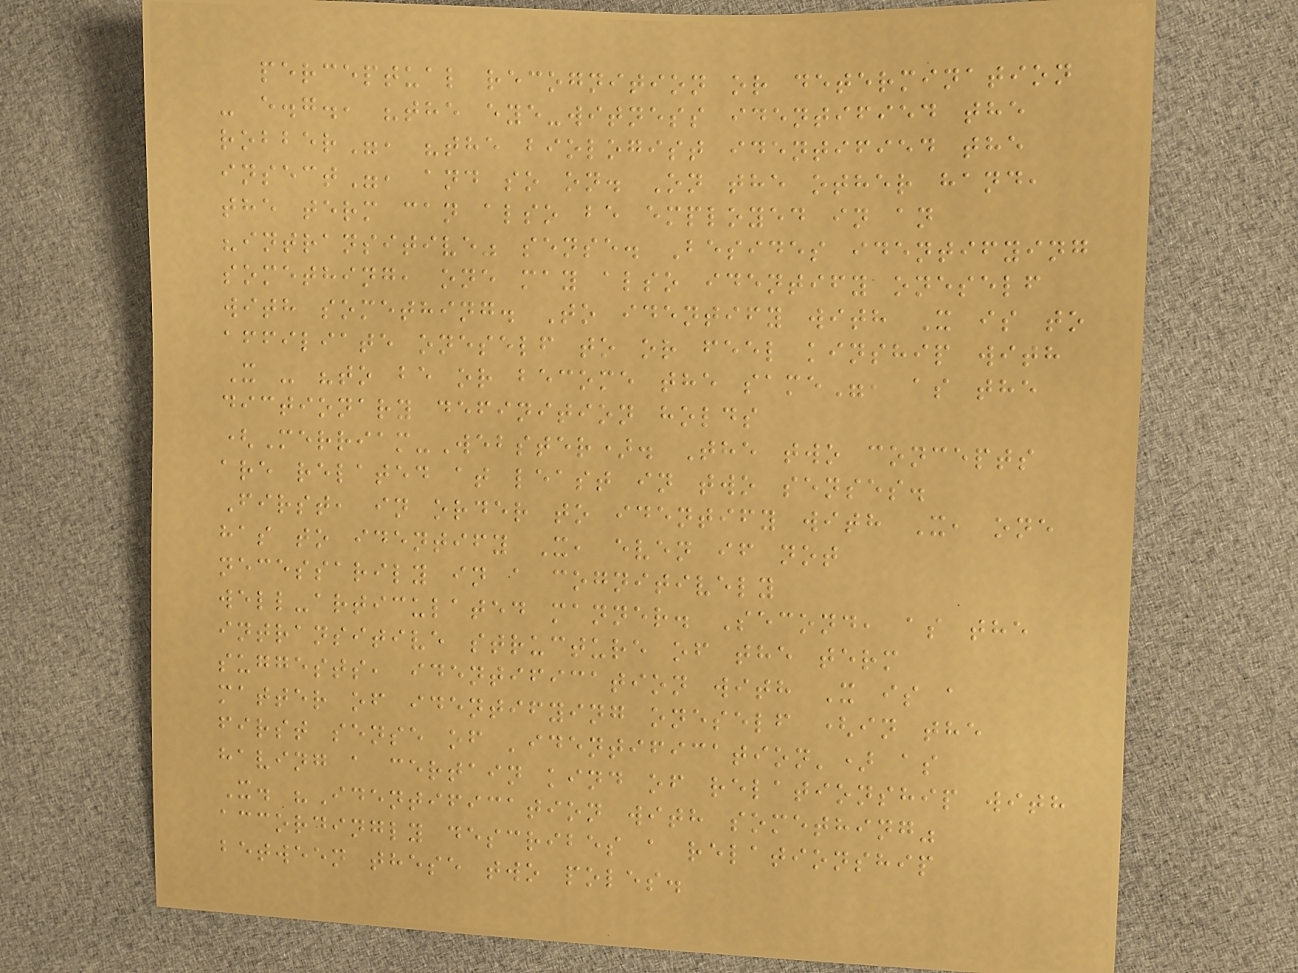perceptual recognition or determination
- e.g., "the eye-witness identified the
robber", "the biologist identified the
insect", and so on. On the other hand,
the term can also be employed in an
"intransitive" sense. Besides identifying
something, one may also identify oneself
with something. To identify with X is to
affiliate oneself to or feel kinship with
X - "to be or become the same", as the
dictionary definition holds
(Merriam-Webster). The two concepts
are related at least in two senses.
First, in order to identify with X, one
has to identify X, even if not
necessarily in a cognitively
well-articulated manner. Second, as the
intransitive structure of the term
suggests, identification with X is a
matter of identifying oneself (in the
first sense of 'identification') as
having a certain kind of relationship with
X. "Identification with something"
accordingly describes a relationship
between these two poles.
